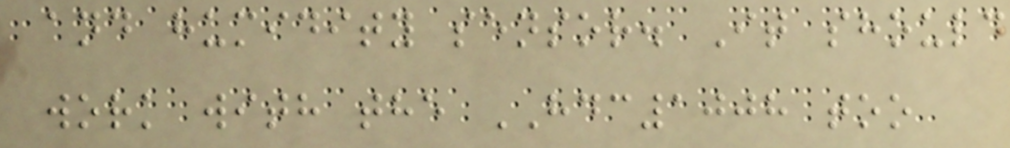and humidity sensor. It should
work with the HDC1008 too
